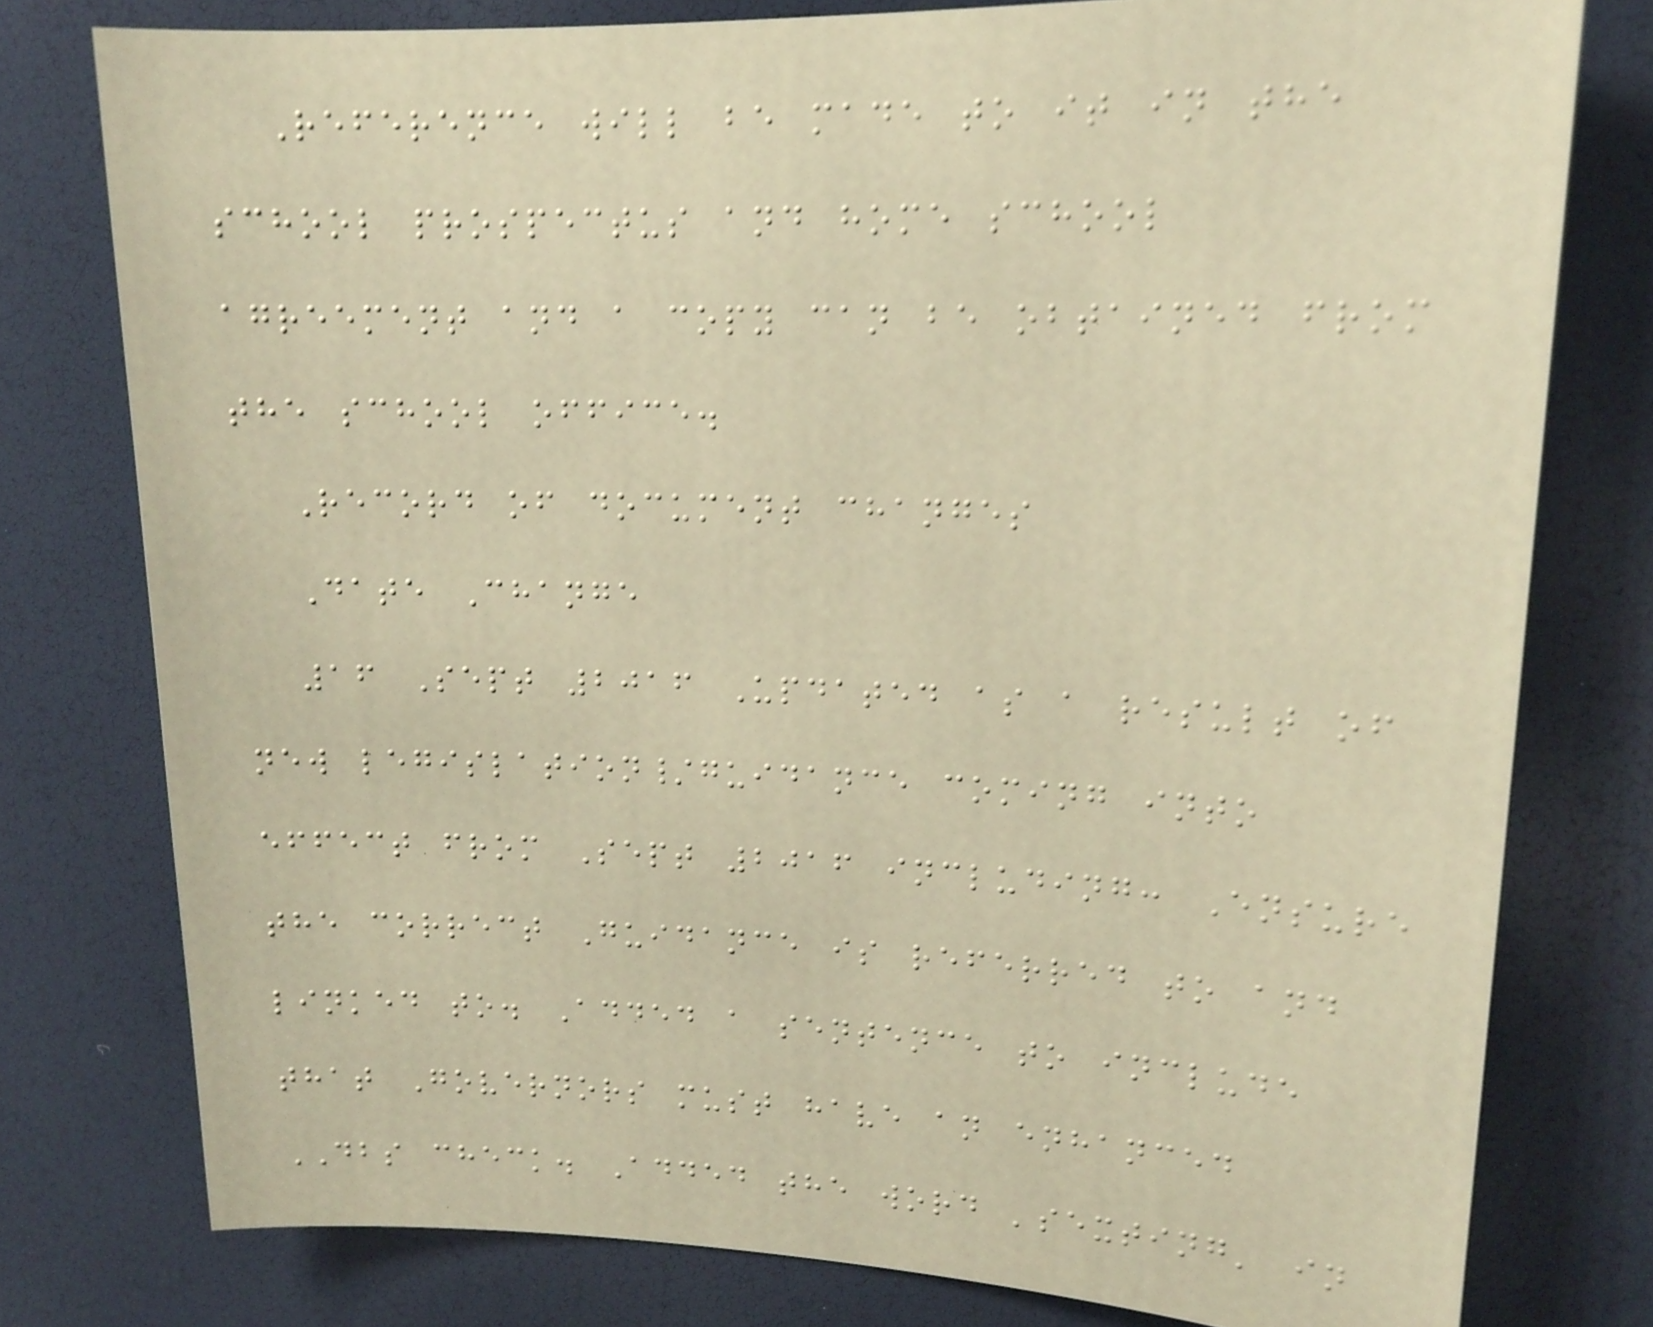Reference will be made to it in the
school prospectus and home school
agreement and a copy can be obtained from
the school office.
Record of document changes
Date Change
16 Sept 2016 Updated as a result of
new legislation/guidance coming into
effect from Sept 2016 including: Ensure
the correct Guidance is referred to and
linked to. Added a sentence to include
that Governors must have an enhanced
DBS check. Added the word 'sexting' in
